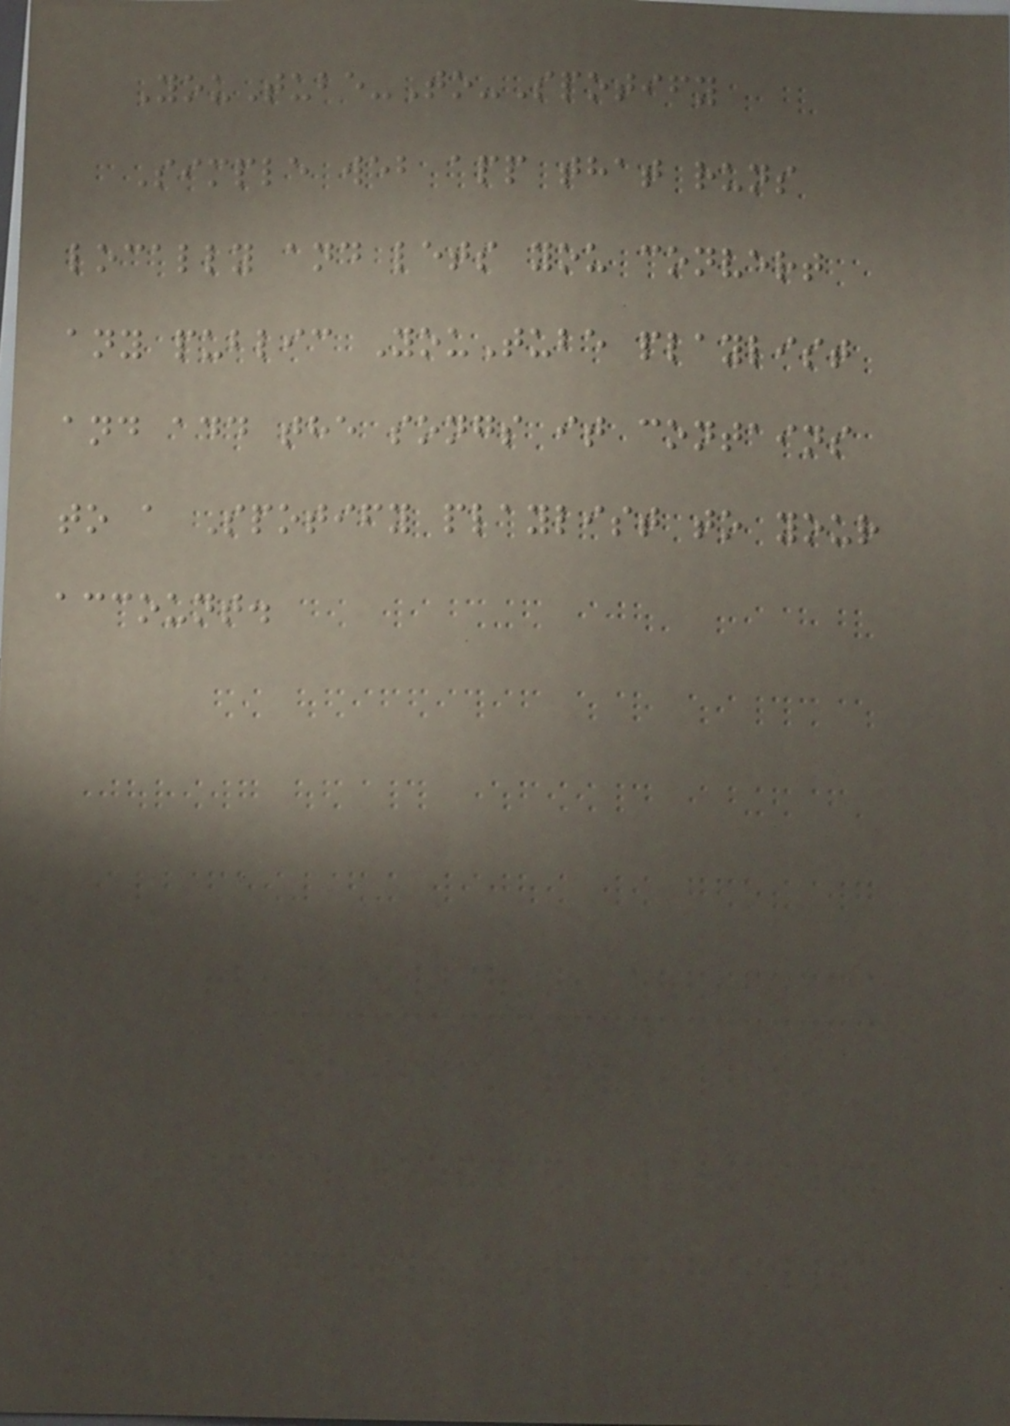YouTube-To-Spotify
Simple web app that runs
locally and lets you convert
any public YouTube playlist
and add the songs it contains
to a Spotify playlist to your
account.
